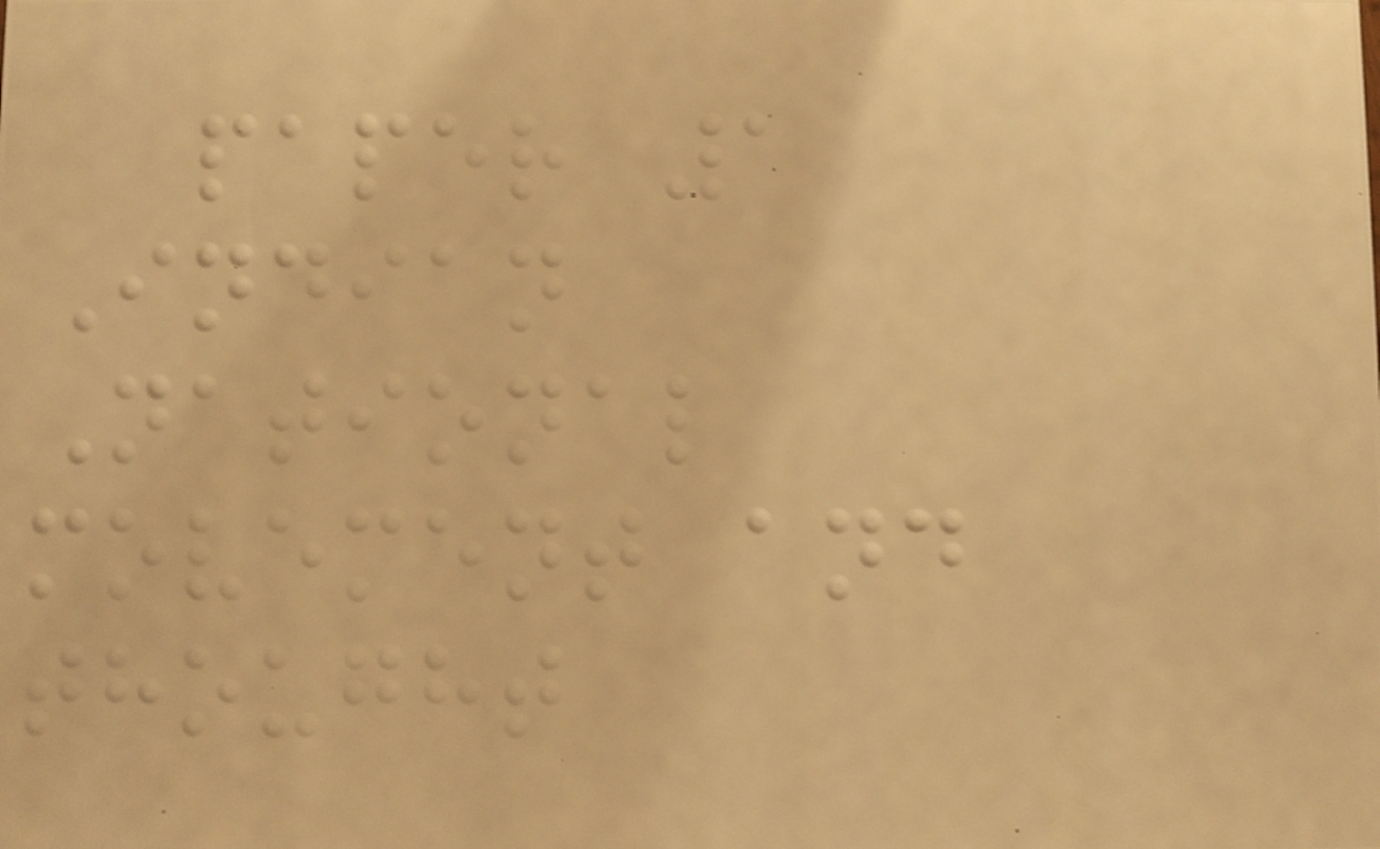paper 1
Indian
National
movement and
thought
